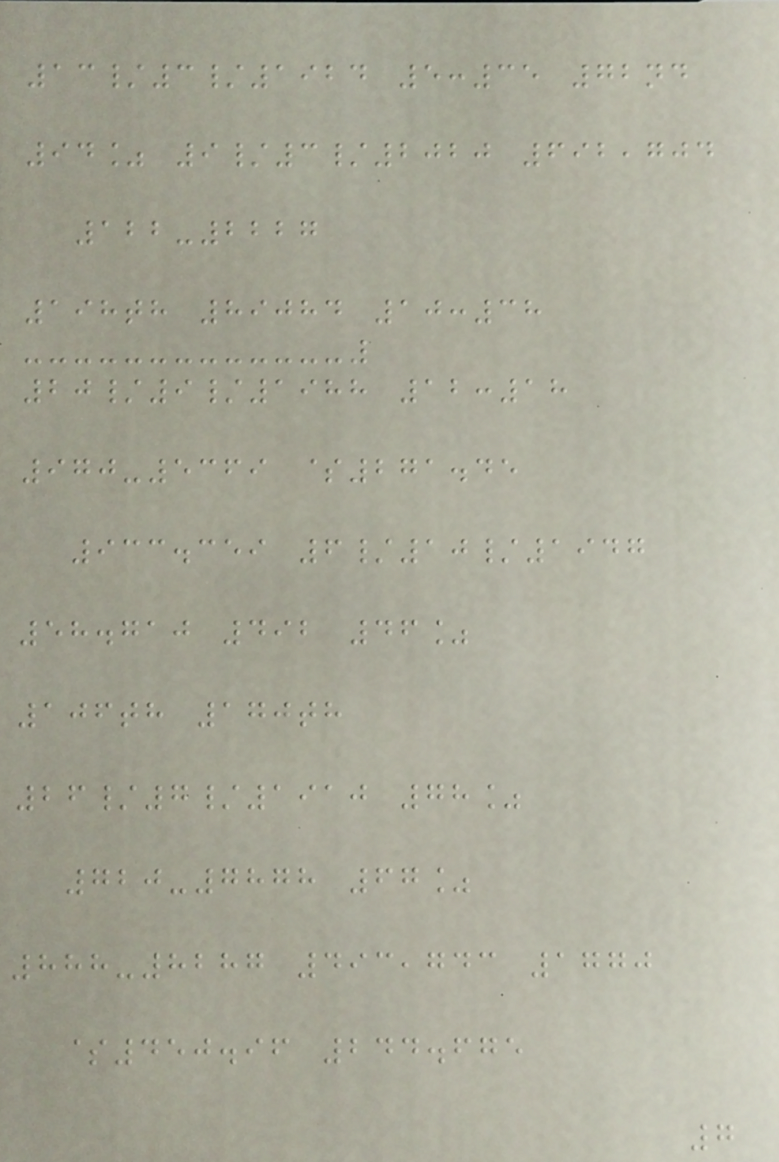13/3/1924 5:35 72nd
94% 9/3/2020 692,704
122-2227
198th 89084 10:38
20/9/1988 12:18
970-5369 $271.45
933.359 6/10/1947
58.710 492 46%
106th 170th
26/7/1910 78%
720-7878 67%
888-8287 493,743 1770
$450.96 244.675
7
